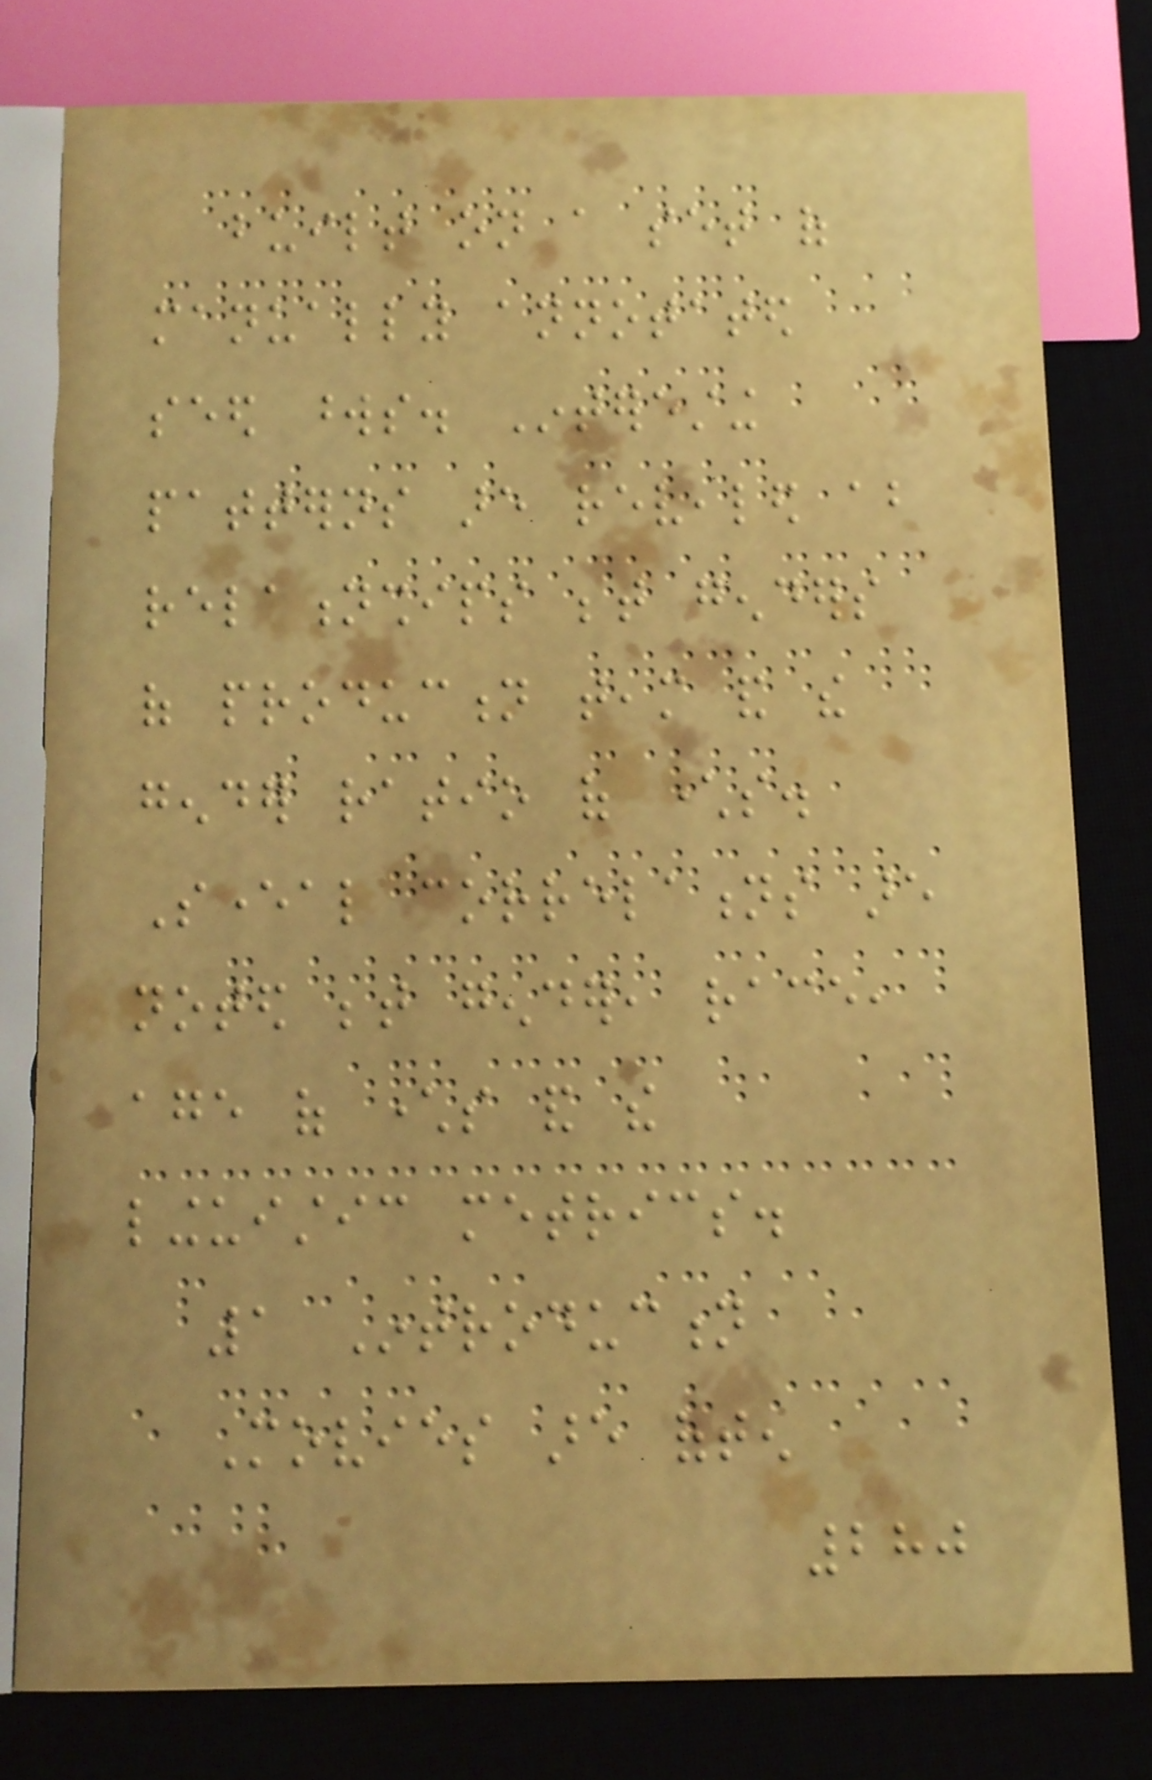built on a set of
manually annotated
seed words. Interesting
patterns are revealed about
relationships between genders
of production team and the
gender ratio of characters.
Several correlations are
noted between gender, race,
age of characters and the
linguistic metrics.
1 Introduction
Movies are often
280
